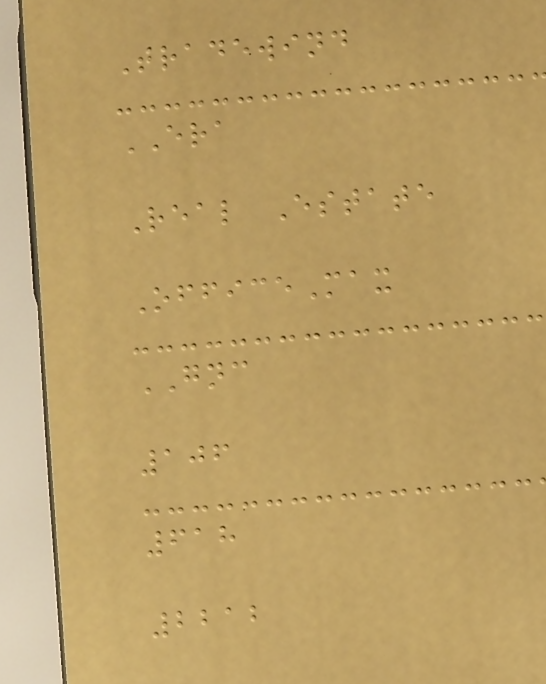Tradewind
ERA
Real Estate
OfficeMax
GNC
106
618
2212
